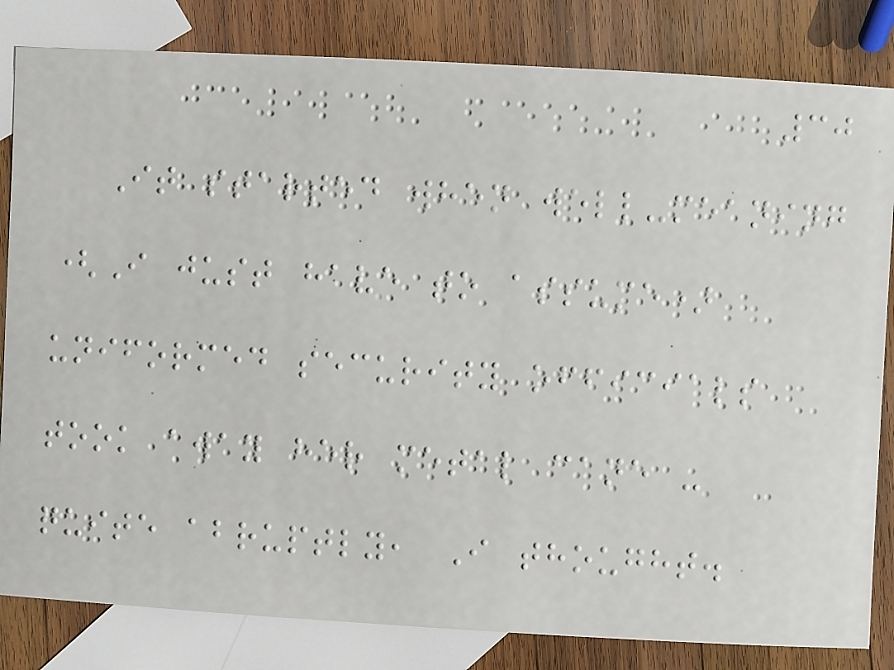30
It started when well-meaning
(I just have to assume)
uniformed security officials
took away her metal cane -
quite abruptly, I thought.
